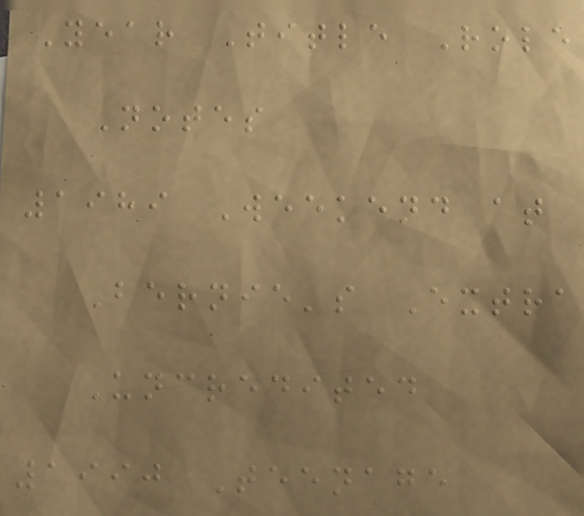Year Title Role
Notes
1989 Weekend at
Bernie's Extra
Uncredited
1990 Teenage
